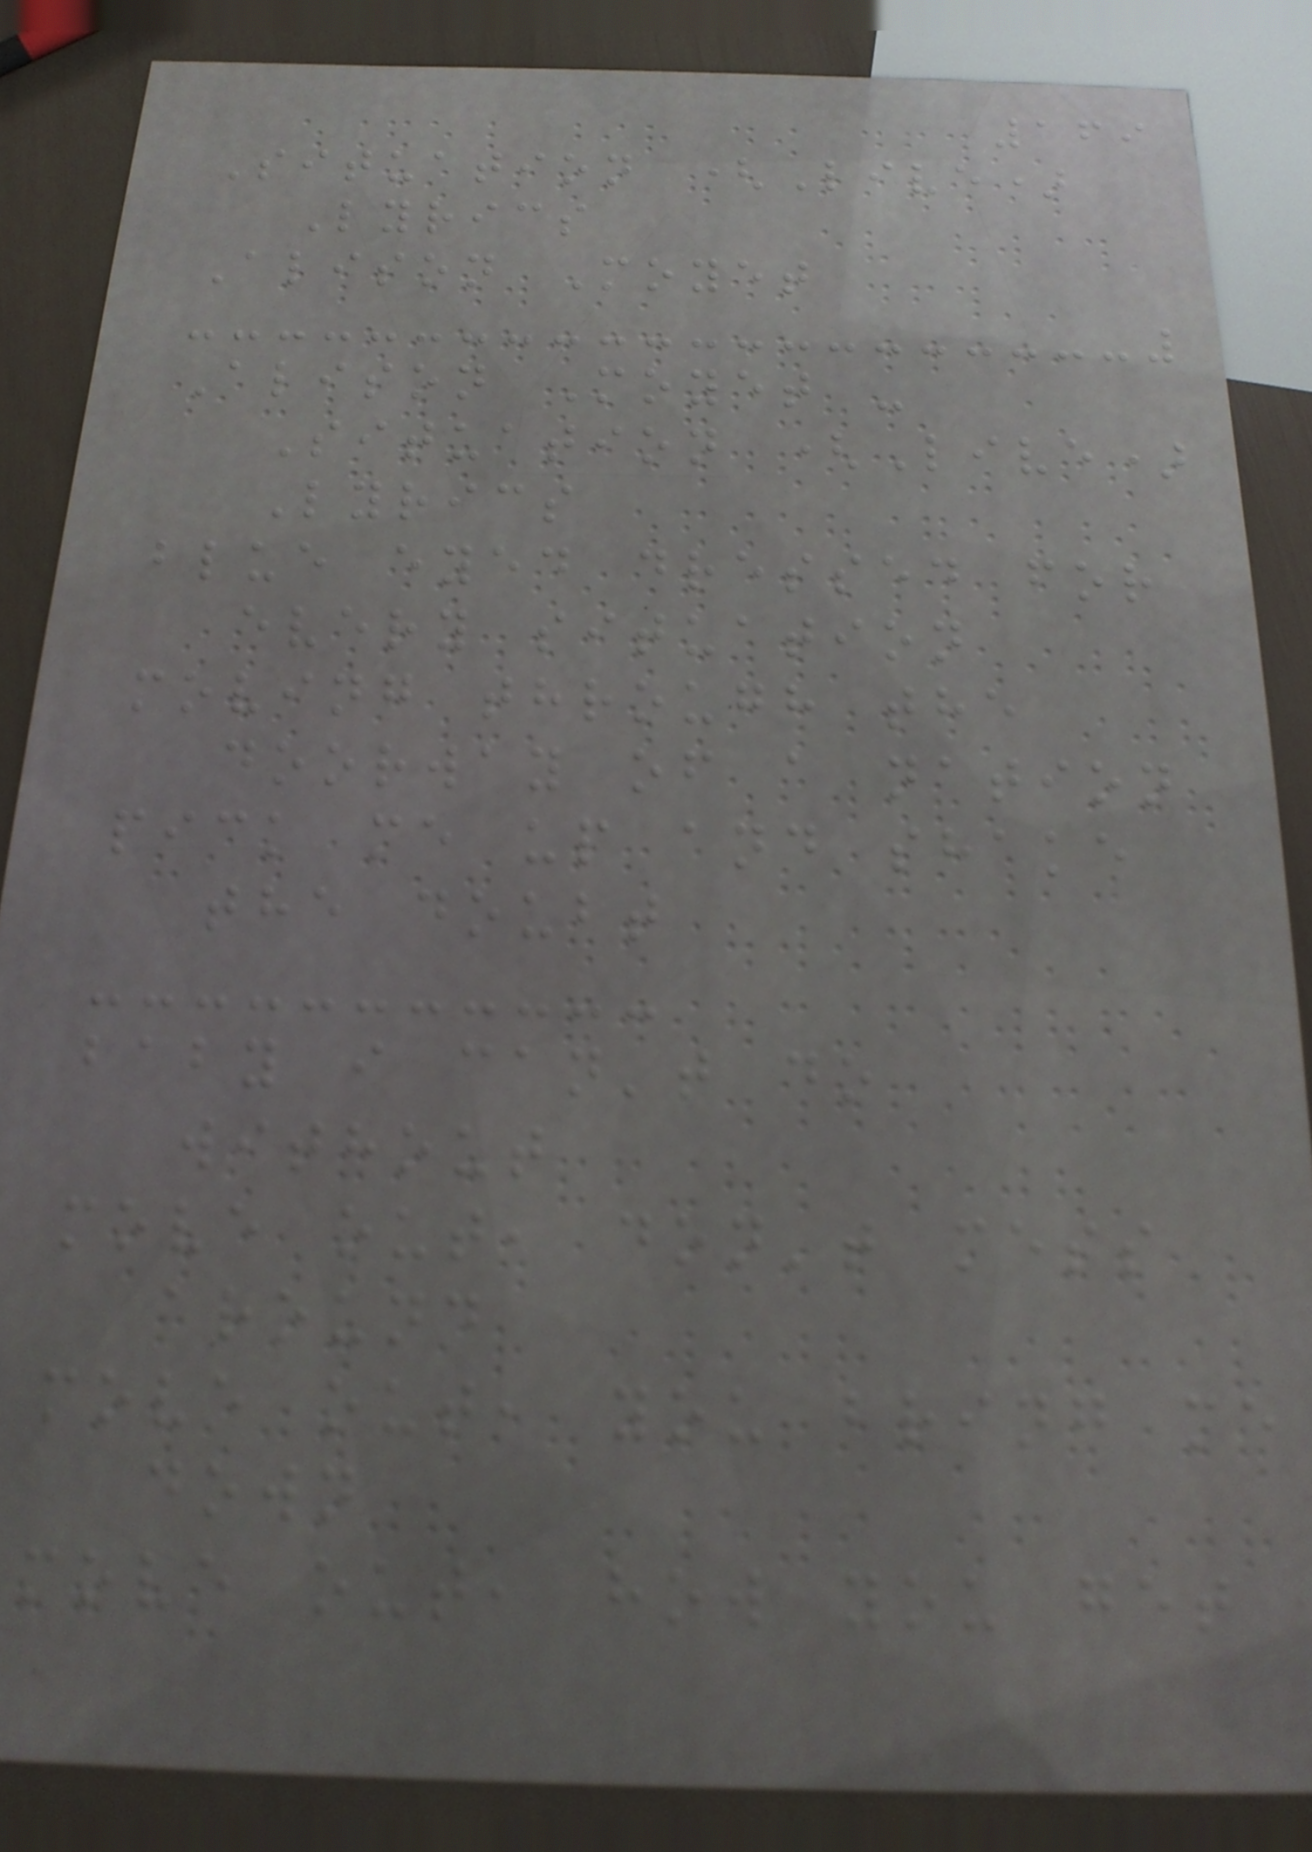169
Situation (Live)
Lyrics
Alison Moyet
Alison Moyet -
Situation (Live)
Lyrics
blue eyed dressed for
every situation
moving through the
doorway of a nation
pick me up and shake
the doubt
baby i can't do
without
move out, don't mess
around
move out, you bring me
down
move out, how you get
